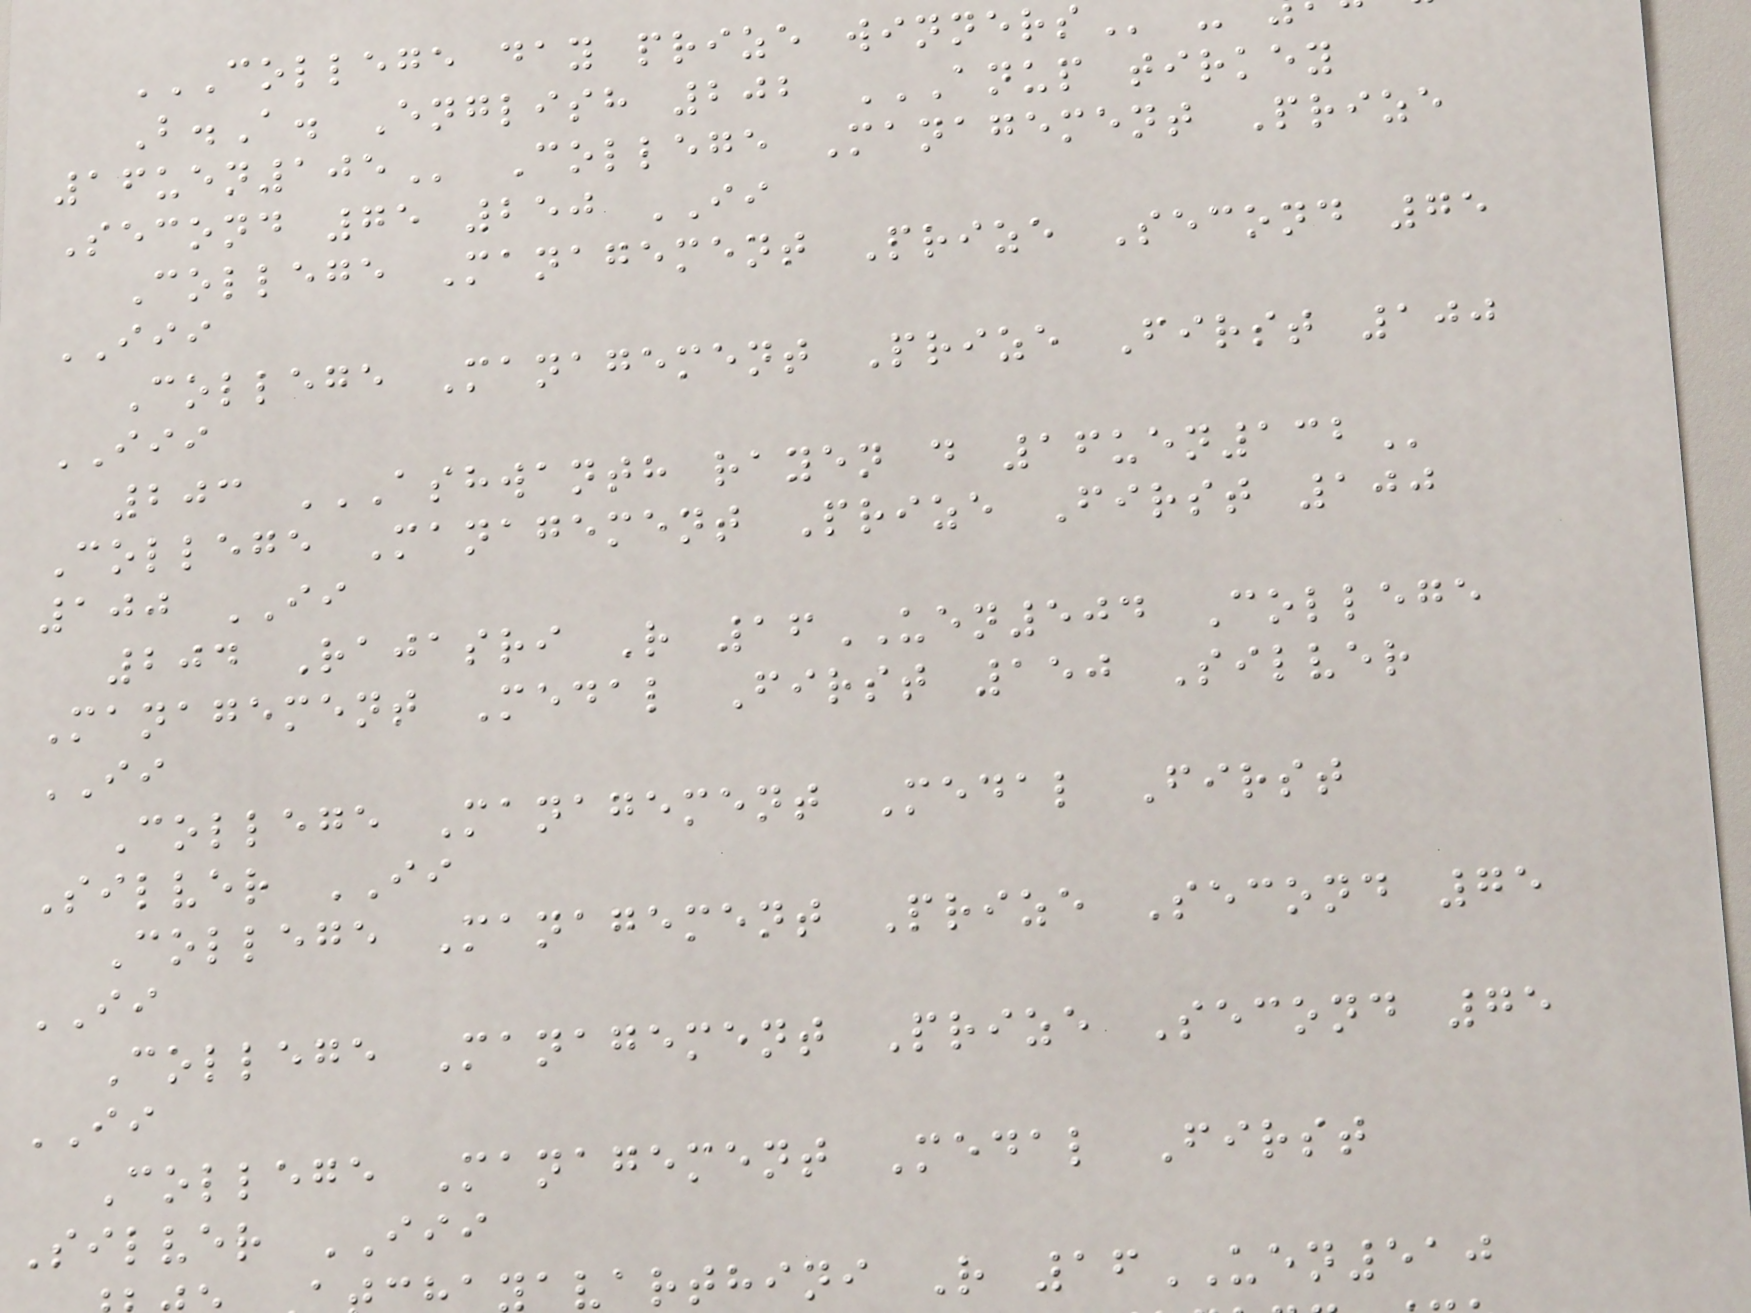B.A. English 202 ANUP TIRKEY
College Management Prize
Second 75 250 II
College Management Prize Second 75
III
College Management Prize First 100
III
203 ASHWANTH RAYEN D 16UEN132
College Management Prize First 100
100 II
204 Rajasri R 16UEN504 College
Management Medal First 150 Silver
II
College Management Medal First
Silver II
College Management Prize Second 75
II
College Management Prize Second 75
II
College Management Medal First
Silver III
avarthini R 16UEN510
